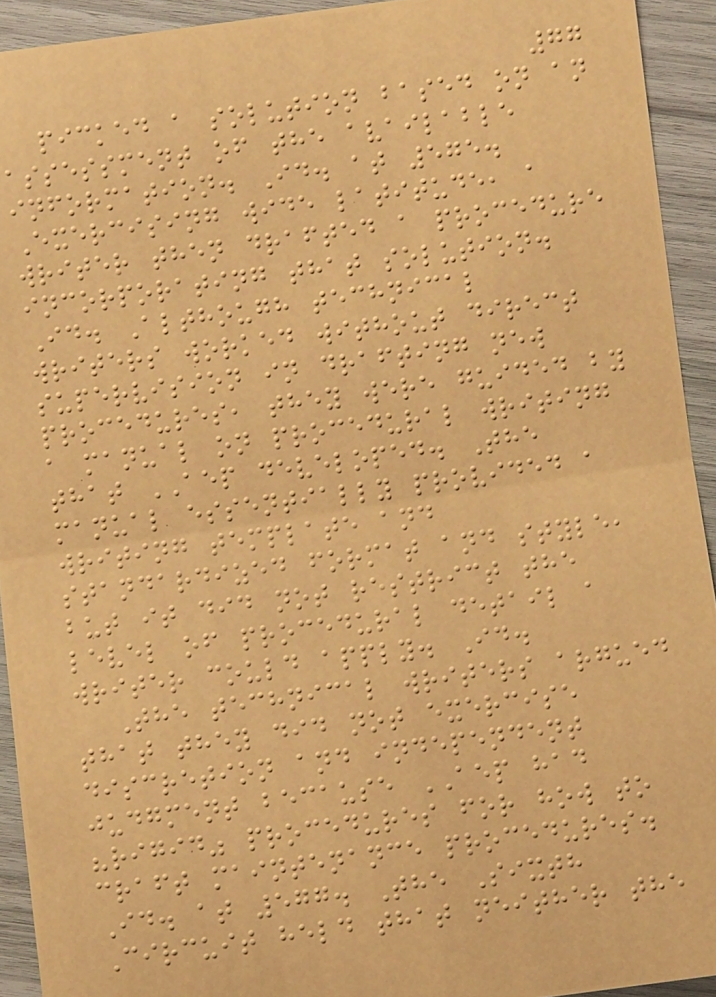77
picked a solution based on an
assessment of the available
information. Id. at 575.
Exercising wide latitude, a
writer then drafted a procedure
incorporating that solution.
Id. Although technical
writers worked without direct
supervision in drafting new
procedures, they were guided by
a manual on procedural writing
that AEP developed. The
manual essentially provided a
writing template and
standardized format and style,
but it did not restrict the
level of procedural detail a
writer could apply. Id.
The technical writers argued
that they did not exercise
discretion and independent
judgment because AEP had
"rigid" procedures for how to
craft maintenance procedures.
Id. at 577. The Sixth
Circuit held that neither the
